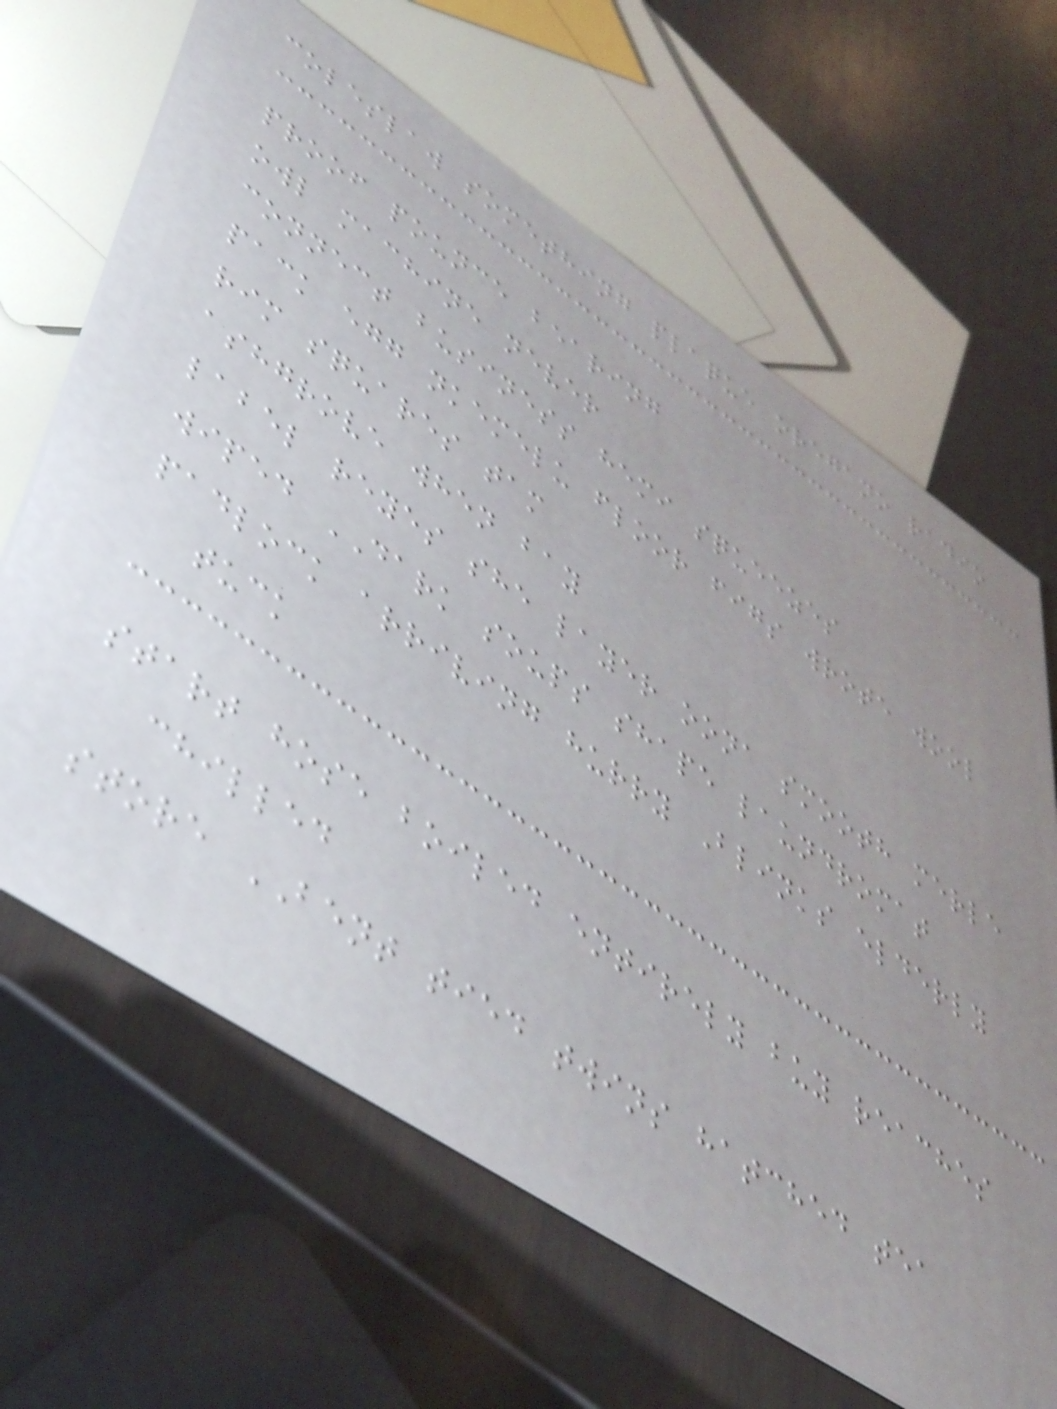coleslaw something plaque oregano radio
proof pounce bearing
owl machine never
connect business hemi squeezes
pack egg nkemelu floor figs wrote wool
rim squares tam
ashgrove when bay
label reyes she layer oona smooth merle
wiped DARK soups shape laundromat
padlock arriving hurry Blinks elderly
tuck
start hose boiled entirely buy reaches
chilled
store BENT tied twins hatched tea
